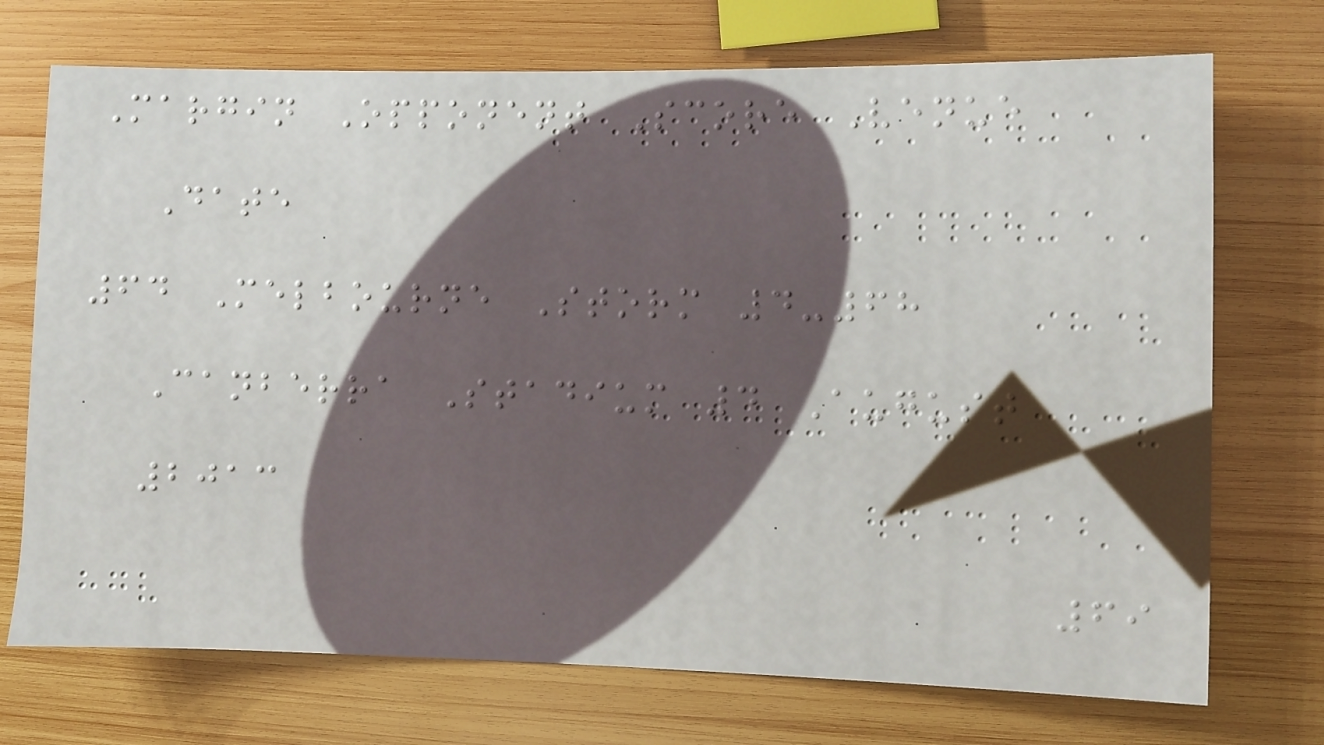Margin Opponent Score Venue
Date
64 Melbourne Storm 4-68
Canberra Stadium 4 August
2013
69
